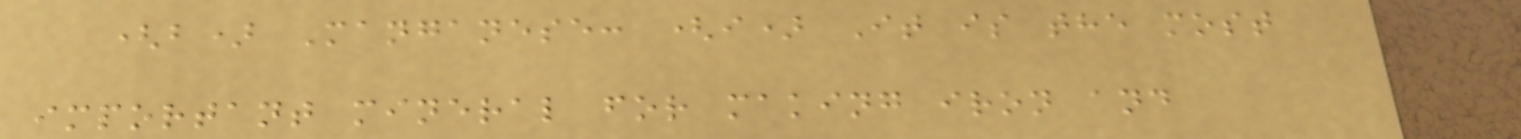(b) Manganese: (i) It is the most
important mineral for making iron and
